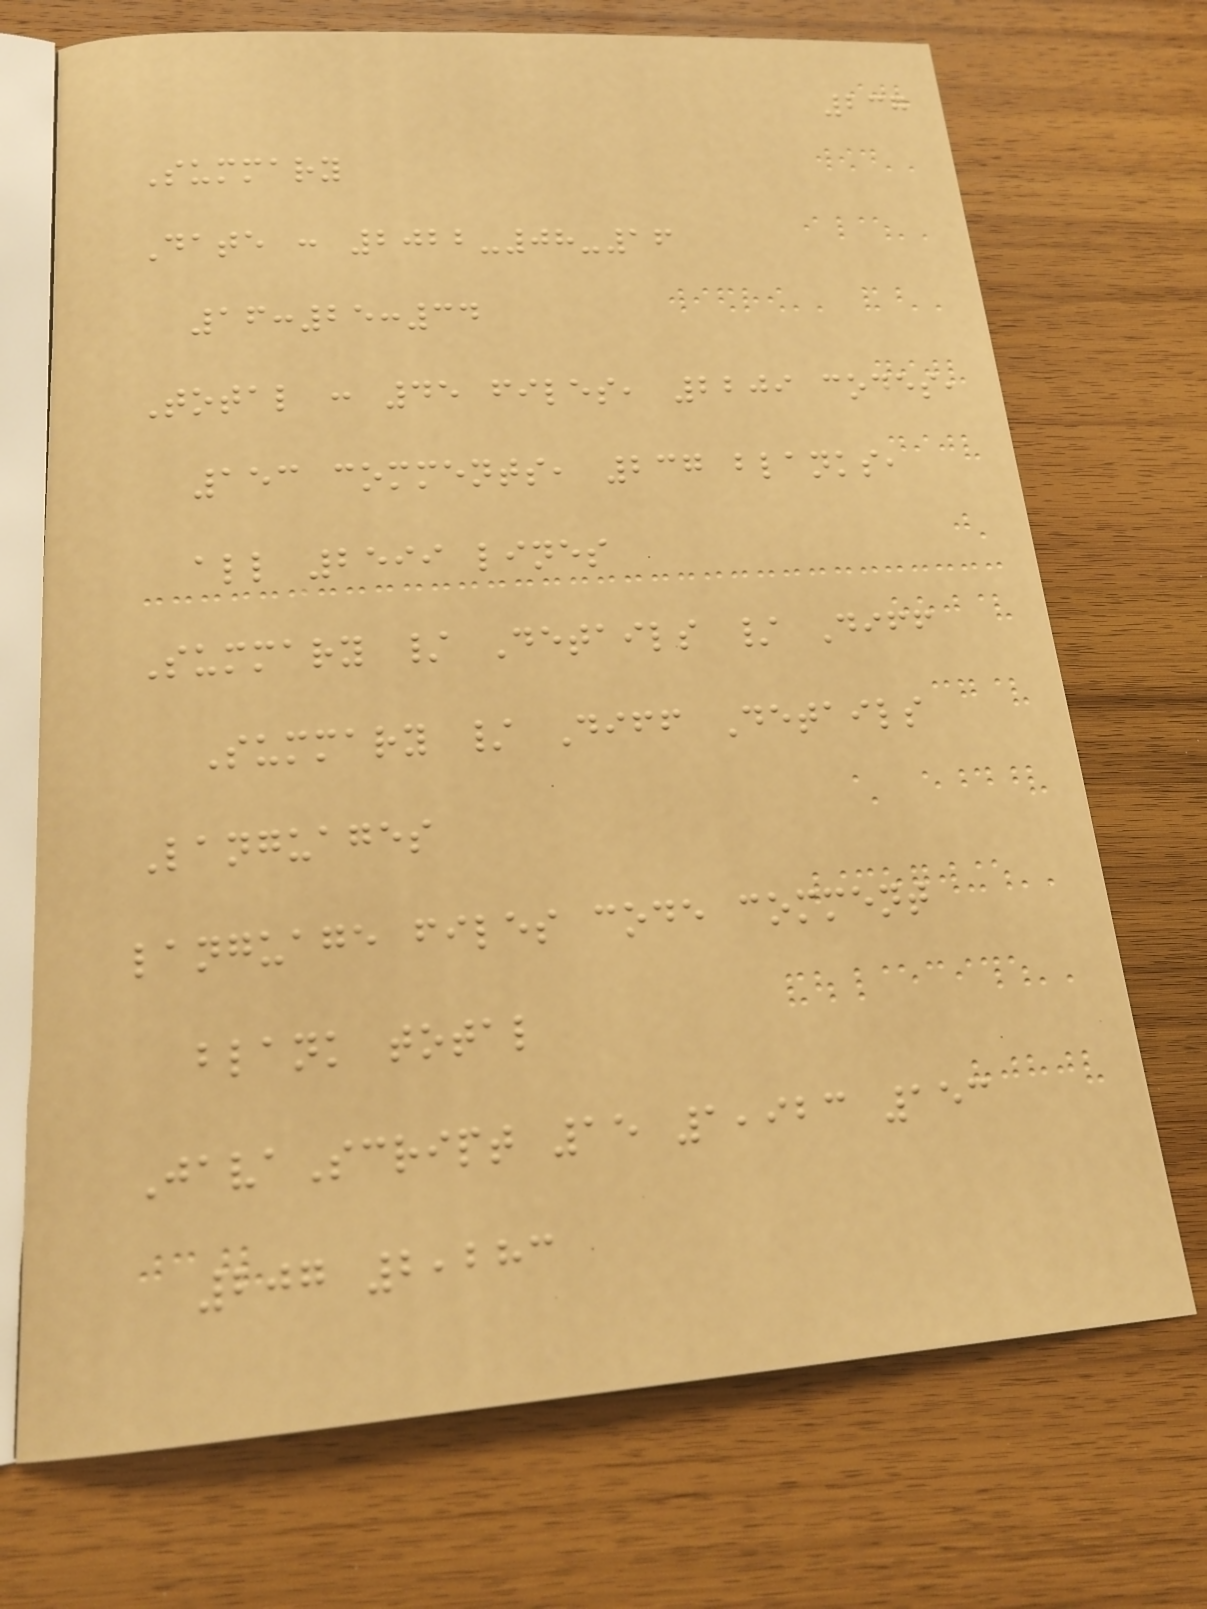237
Summary
Date : 2022-08-16
16:25:34
Total : 45 files, 2209 codes,
153 comments, 237 blanks,
all 2599 lines
Summary / Details / Diff
Summary / Diff Details
Languages
language files code comment
blank total
JavaScript 15 1,923 153
207 2,283
